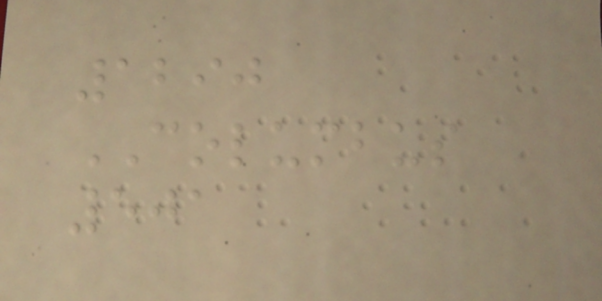1290
COLUMBUS
501
